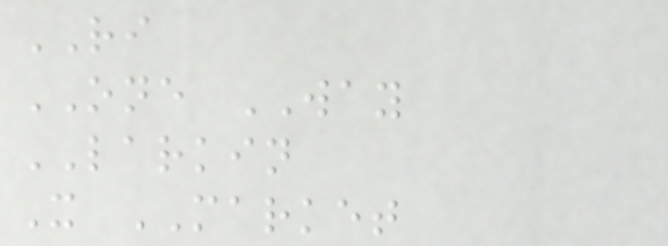RI
ONE WAY
LARKIN
X MARKET
